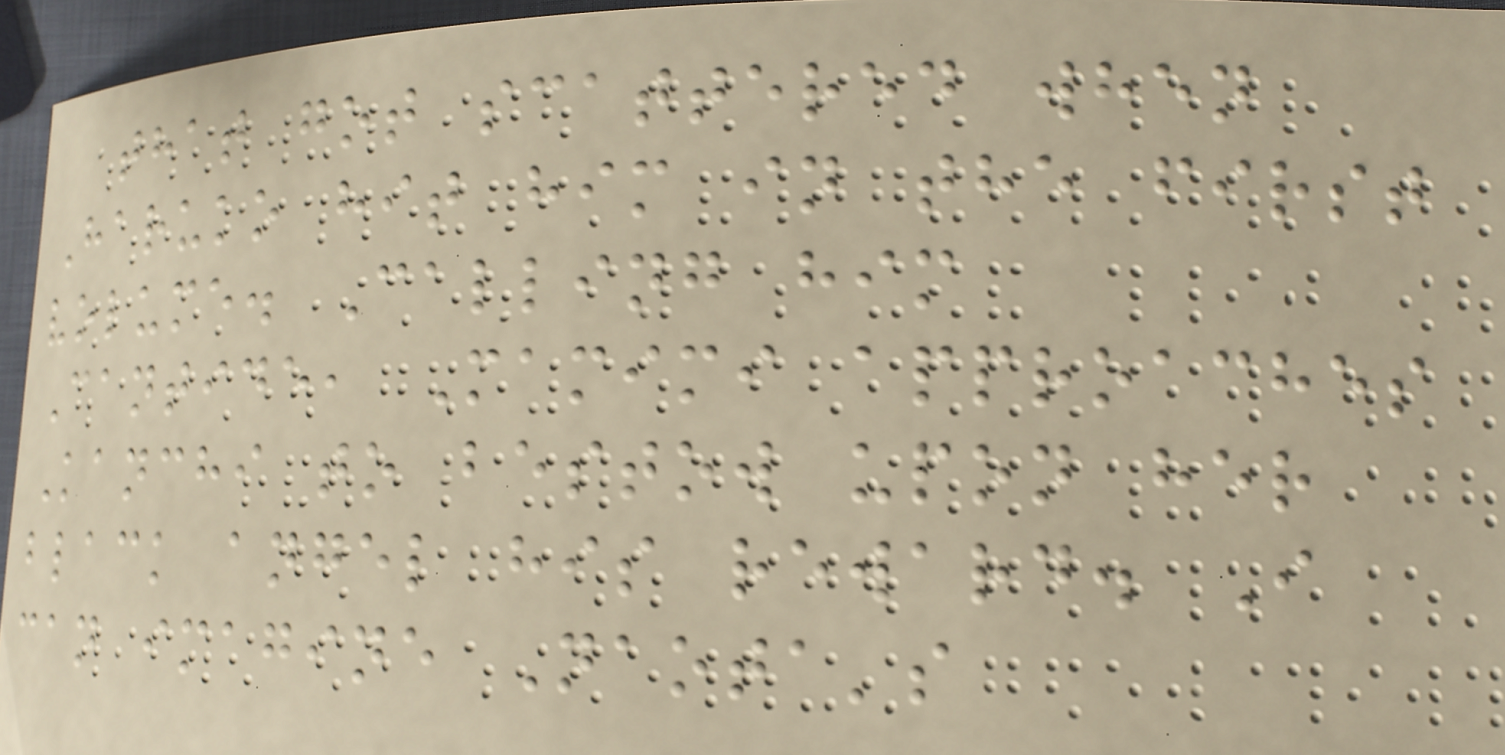that got scattered when
Haruko hit him in the first
volume. Calling him
Cantide, Mamimi approaches
Kanchi to bestow upon her
black angel his reward. I
can imagine Naota's
